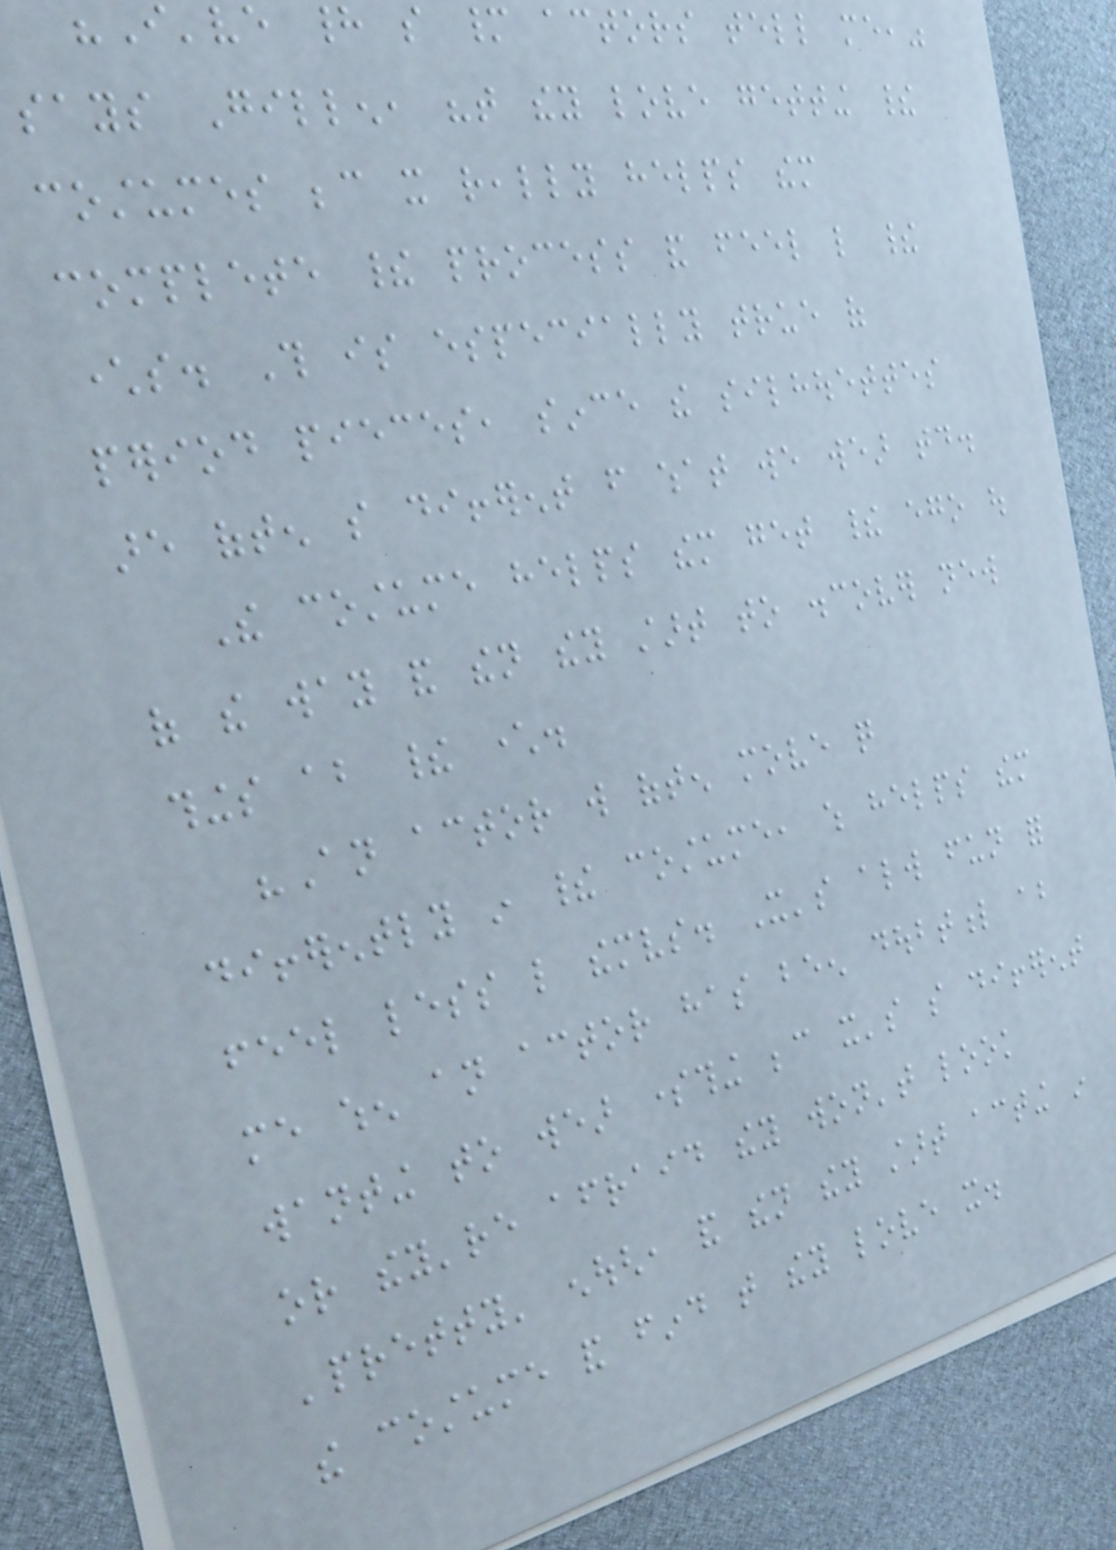"I've had so many actors tell me,"
says Gillen, "that they love getting their
costumes because it really helps them
complete their process and feel like their
characters. This is especially true of
period pieces, since the silhouettes
are often so different from what we wear today.
The costume helps them get their ego out
of the way and then they start to discover new
things about their character.
"An actor will often move quite
differently in their costume, which helps them
feel less like themselves. It's always fun for
me when an actor has been doubtful about
wanting to wear something because it's so different
or they're afraid they won't look
'pretty' enough, and then they start acting in
the costume and find that they love it.
